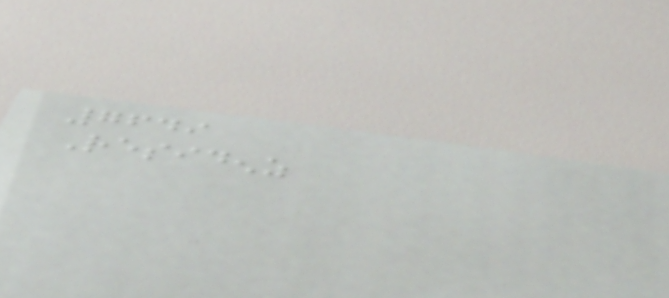7649
Residenz
